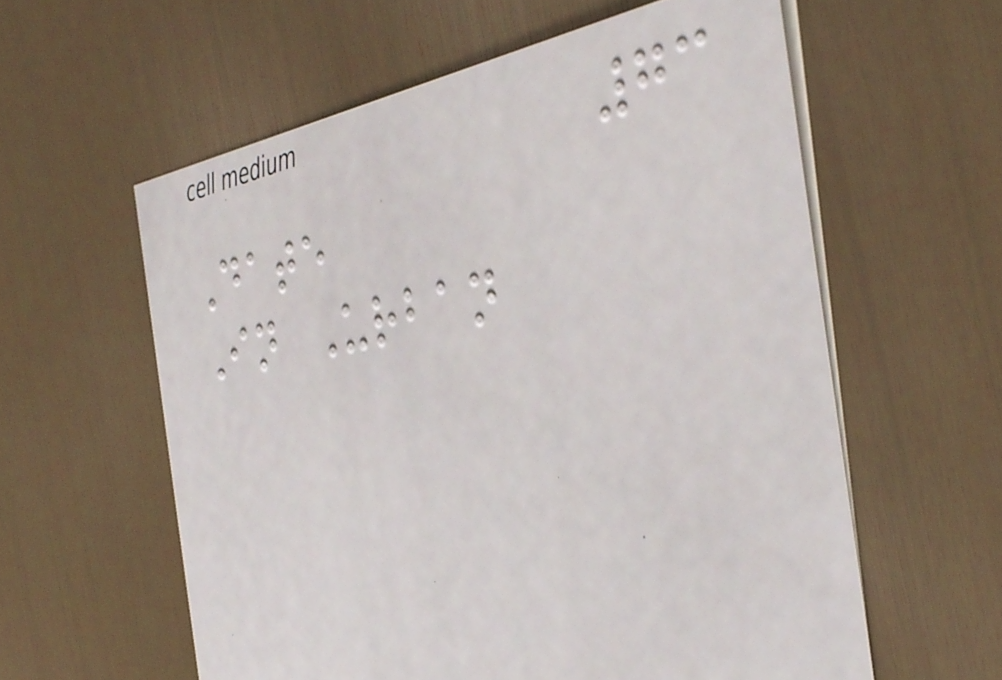73
Date
In Urban
